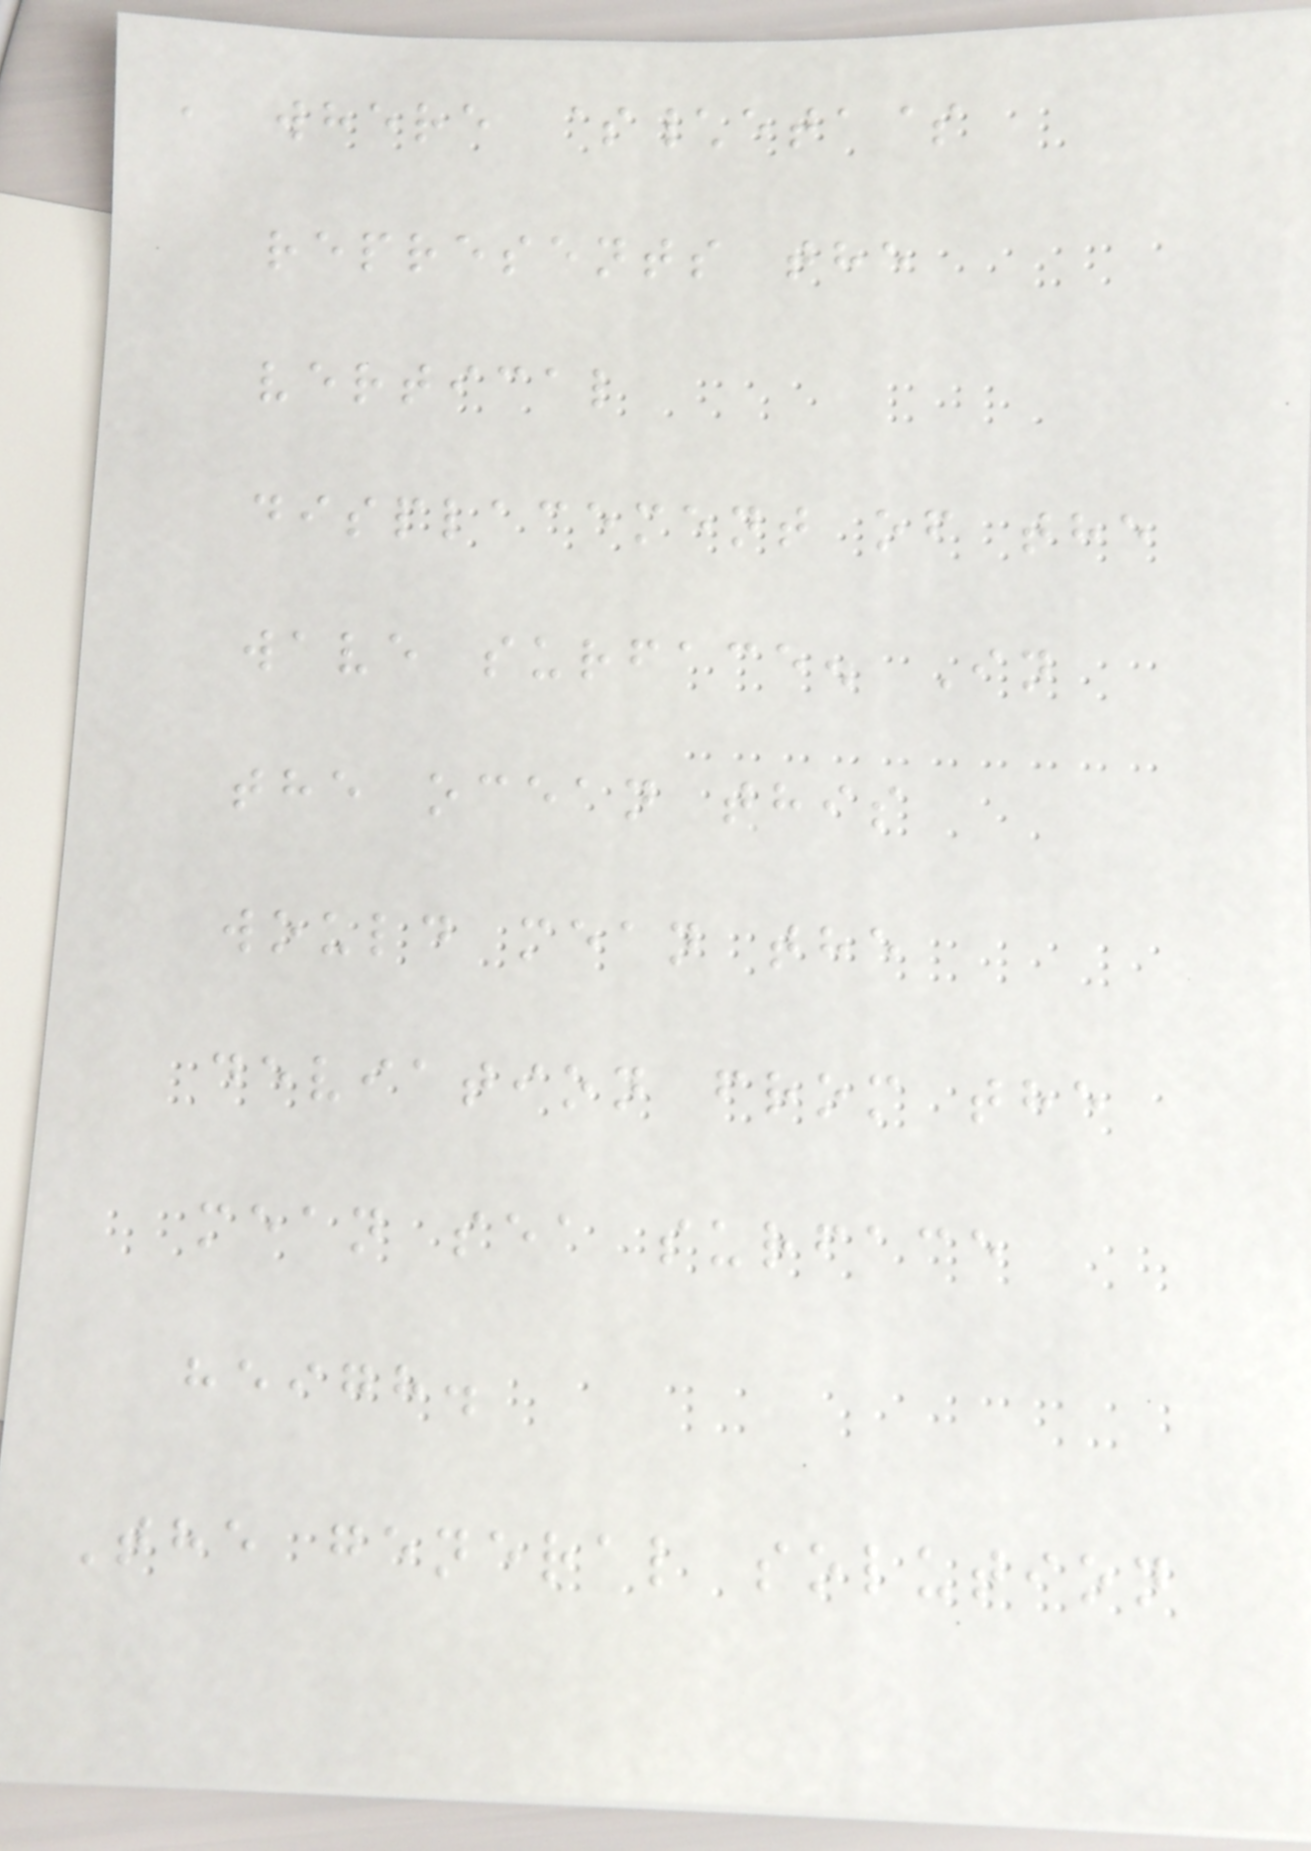, where $\eta$
represents the
vertical
displacement of the
wave surface. In
the ocean this
would mean the
deviation from the
mean sea surface
heigh.
The general solution
